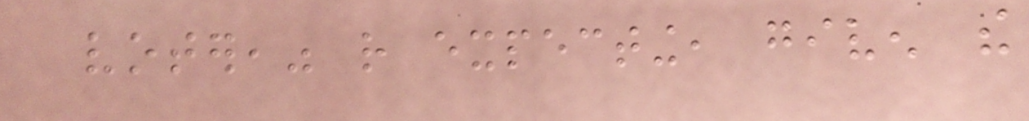voter," rather expecting, given the
